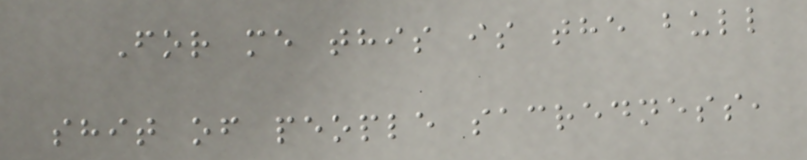For me this is the bull
shit of people sacredness,
